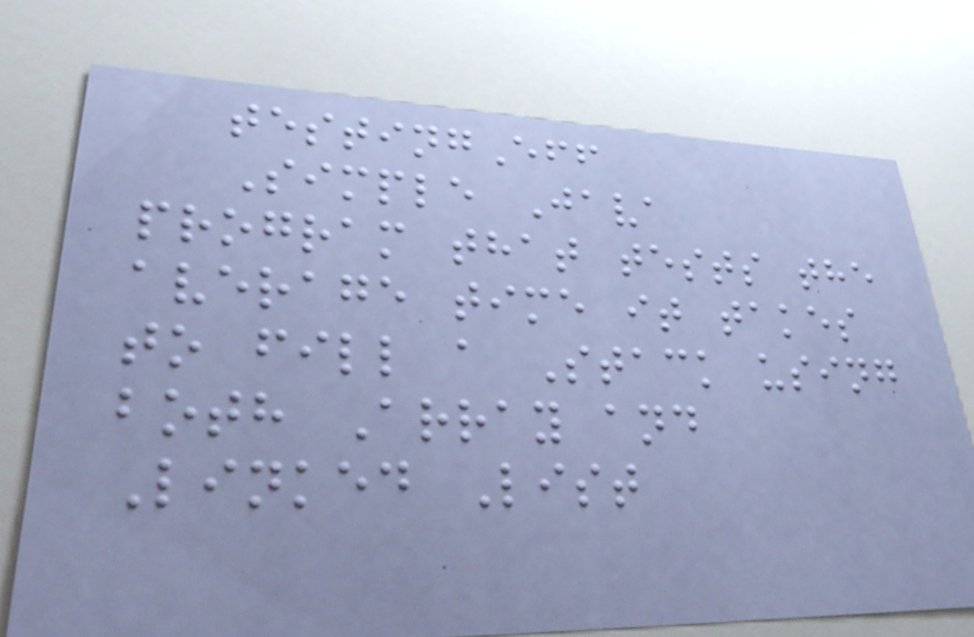testingEff
Simple Java
program that tests the
average time it takes
to fill a Stack using
both Array and
Linked List
